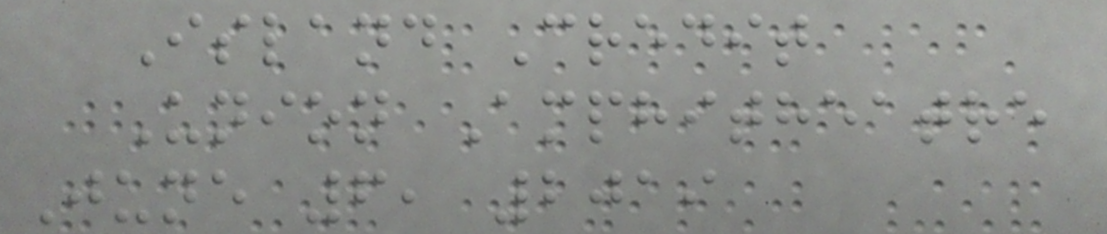Island Credit
Union Amphitheatre
June 6, 2019
